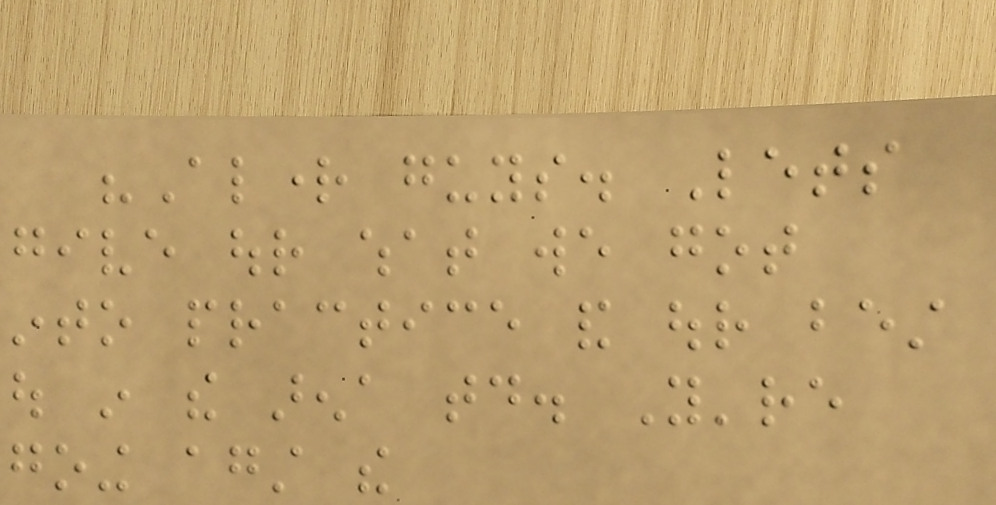"Alright guys. Lets
give our what we got
into practice and our best
out in the arena today. You're
going against the
